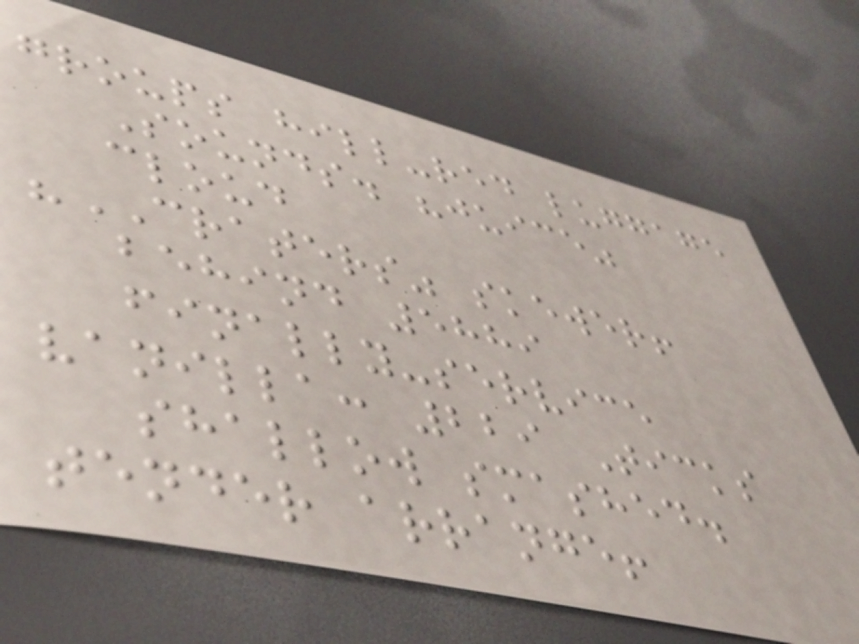groups hill-red luggage
Sounds. "juice"
cloud
"CRATERS" skewer!
behind 5889
finally-service
vanilla: 229 Ticks
shallow smashed.
tender arrange!
